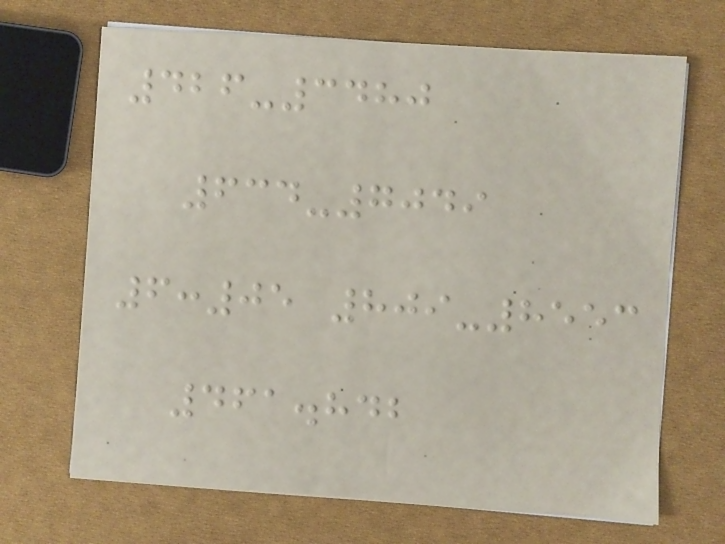426-3480
634-7049
6:05 809-8553
461.842
